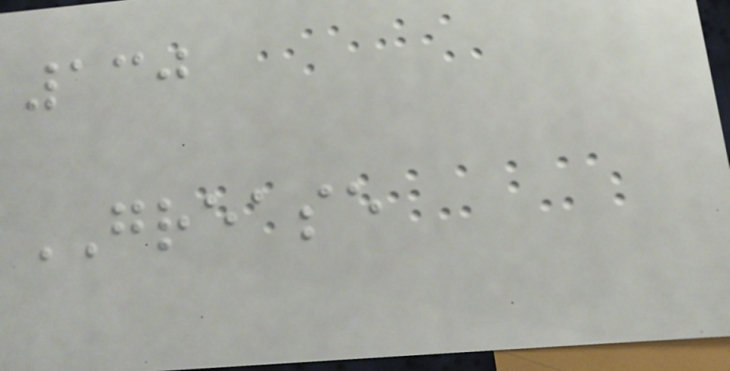130
GREASE
